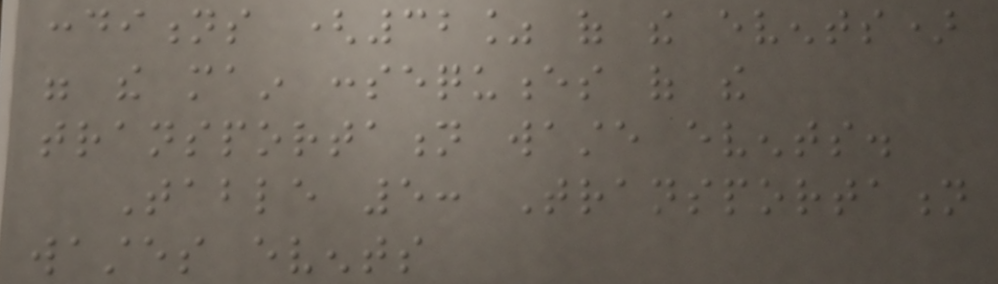conditions (32% of the events)
were the main consequences of the
transportation waste events.
Table 5: Transportation
wastes events
